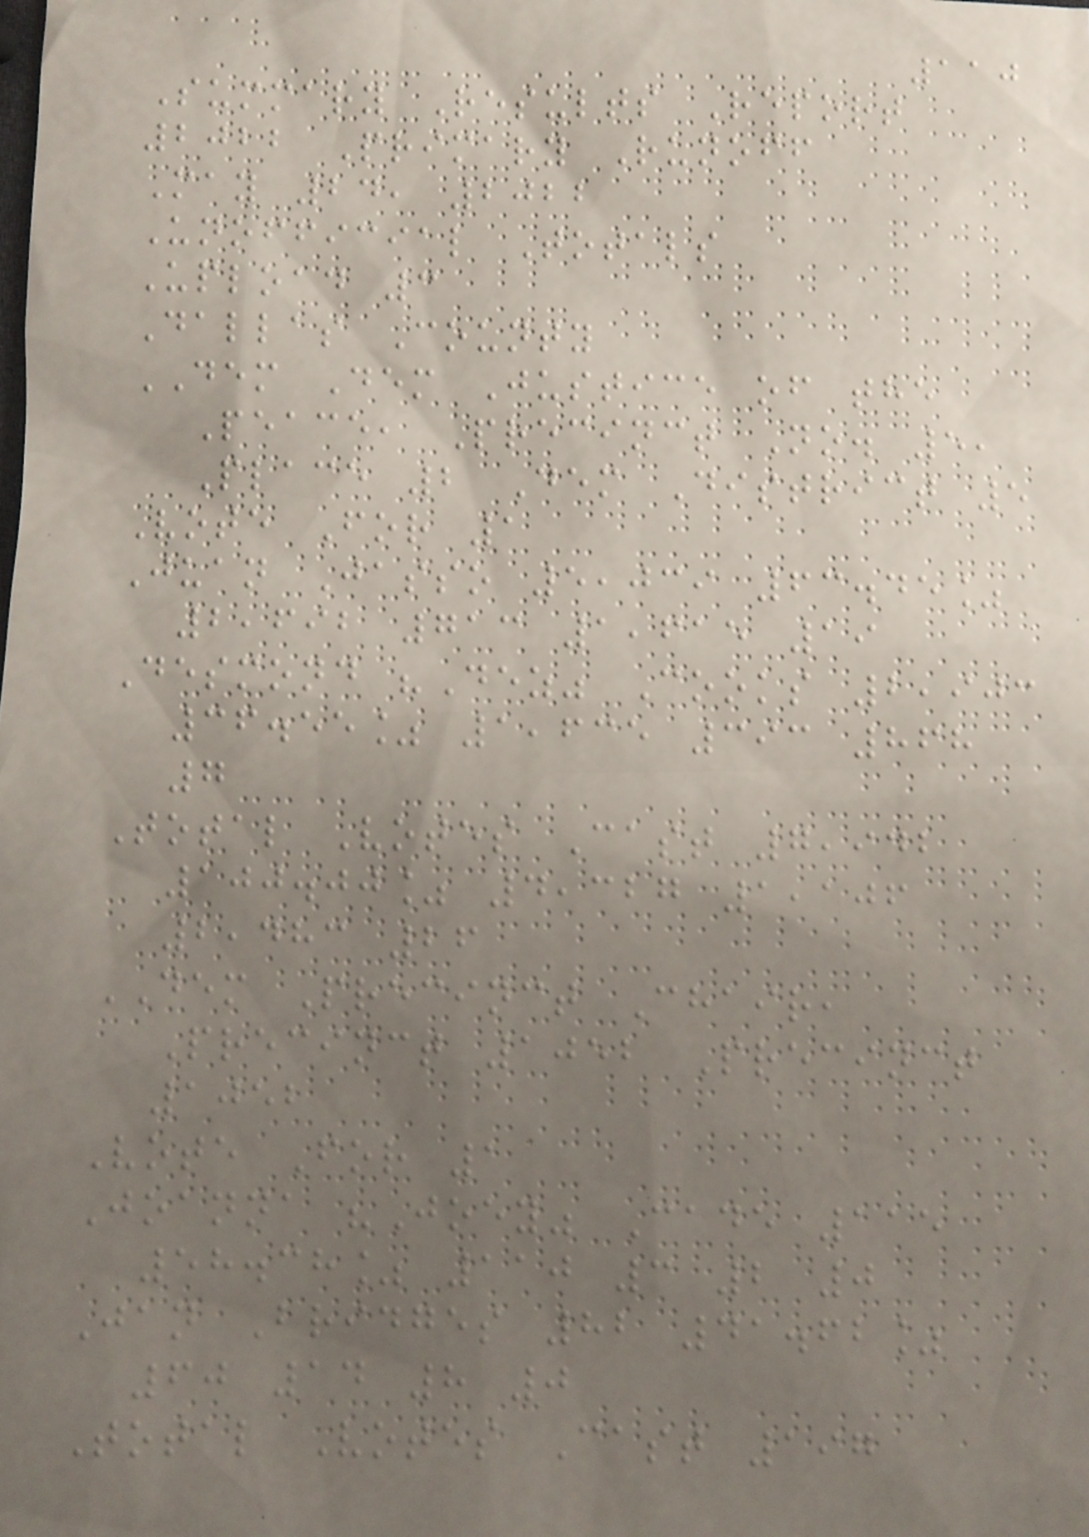110
Summary Results Report
2022 Primary Runoff
May 24, 2022
Unofficial Totals
Upload 3
Dallas County
DEM Dem Justice of the
Peace, Precinct No. 5,
Place 2 Dem District 5
Vote For 1
Juan Jasso 5,039 63.45%
2,692 713 1,615 19
Desmond "Dez" Cooks 2,903
36.55% 1,635 393 868
7
Total Votes Cast 7,942
100.00% 4,327 1,106
2,483 26
DEM Precinct Chair,
Precinct 1052 Precinct
1052
Vote For 1
Joanna "Joey" Cade 115
58.38% 110 3 2 0
Jan Bridges 82 41.62%
60 14 8 0
Total Votes Cast 197
